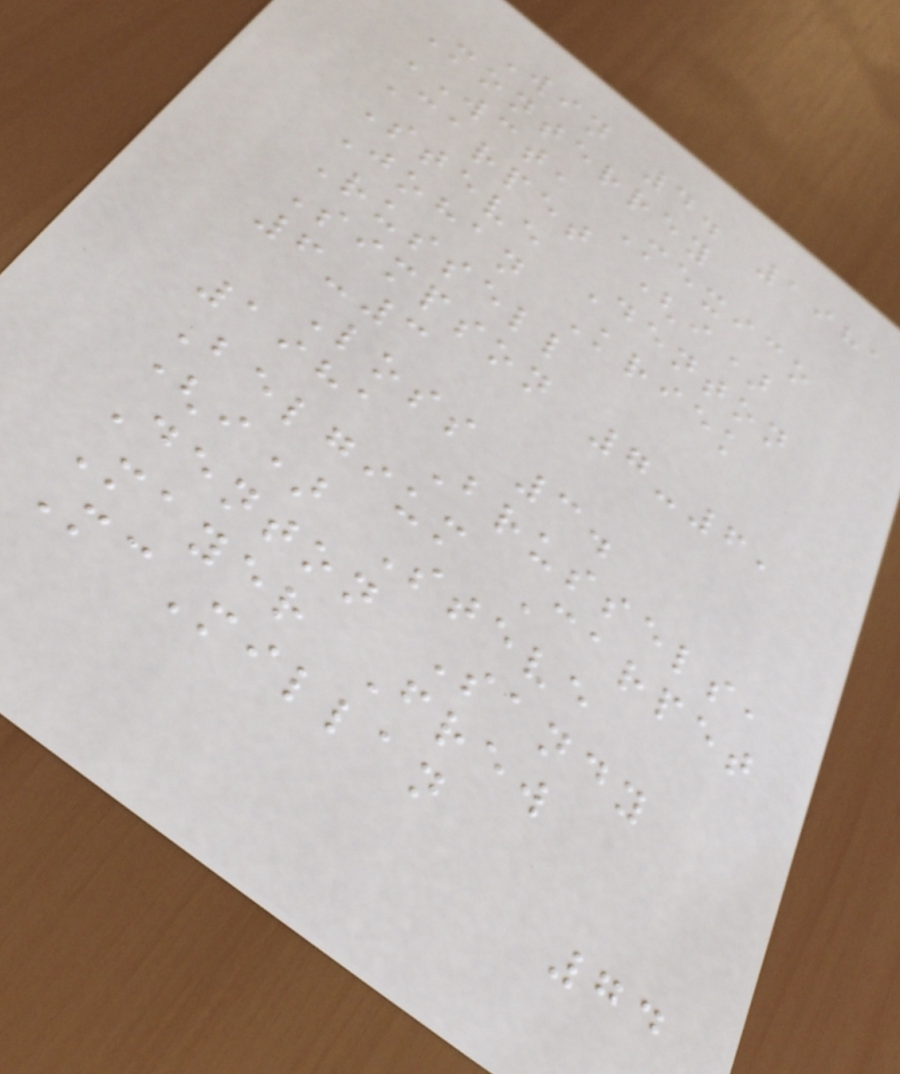Win 4. 1981
Monterrey
WCT, Mexico
Carpet (i)
Steve Denton
Johan Kriek
Russell
Simpson 7-6,
6-3
Loss 3.
1981 Brussels,
Belgium Carpet
(i) Steve
Denton Sandy
Mayer Frew
McMillan
74
